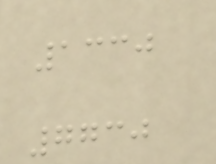1330
7730
